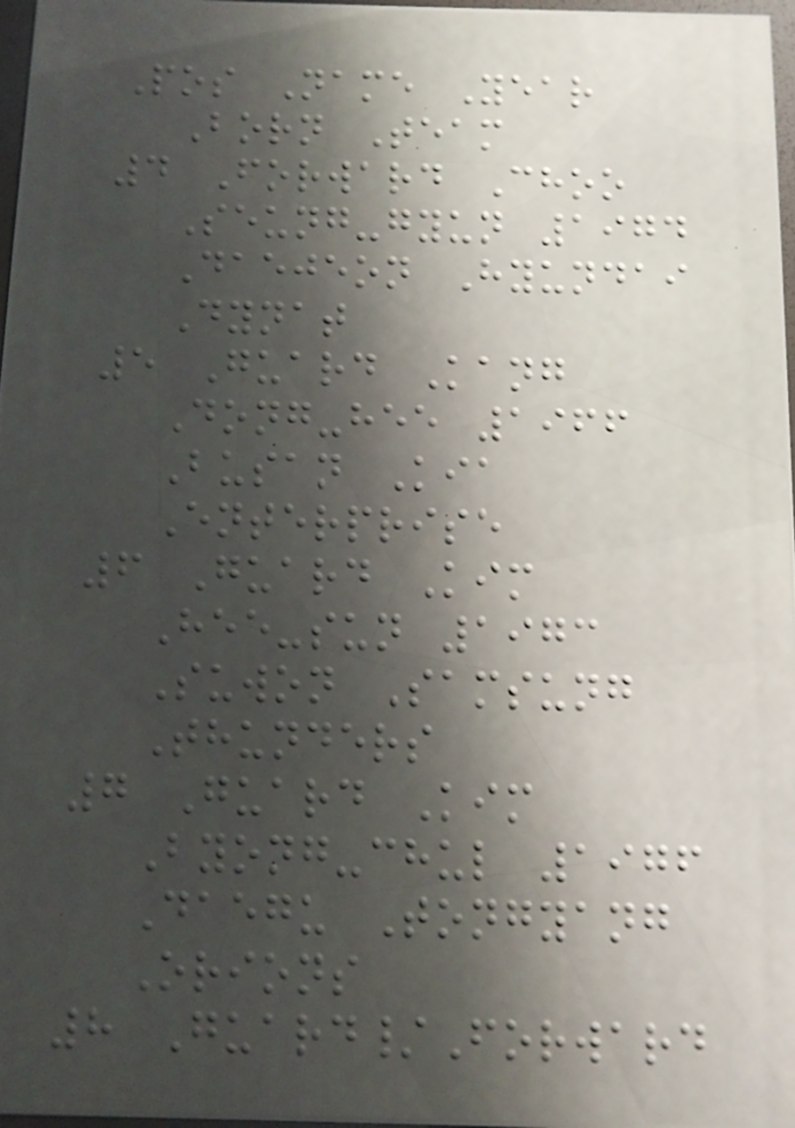Pos Name Year
Born Team
4 Forward Choo
Seung-gyun 1974
Daejeon Hyundai
Dynat
5 Guard Kang
Dong-hee 1966
Busan Kia
Enterprise
6 Guard Kim
Hee-sun 1973
Suwon Samsung
Thunders
7 Guard Kim
Byong-chul 1976
Daegu Tongyang
Orions
8 Guard/Forward
